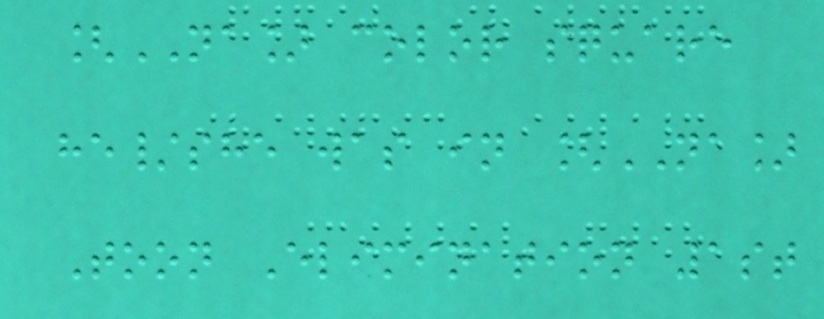[NA] color square
he/she was in [NA]
Toon Elimination 1st
